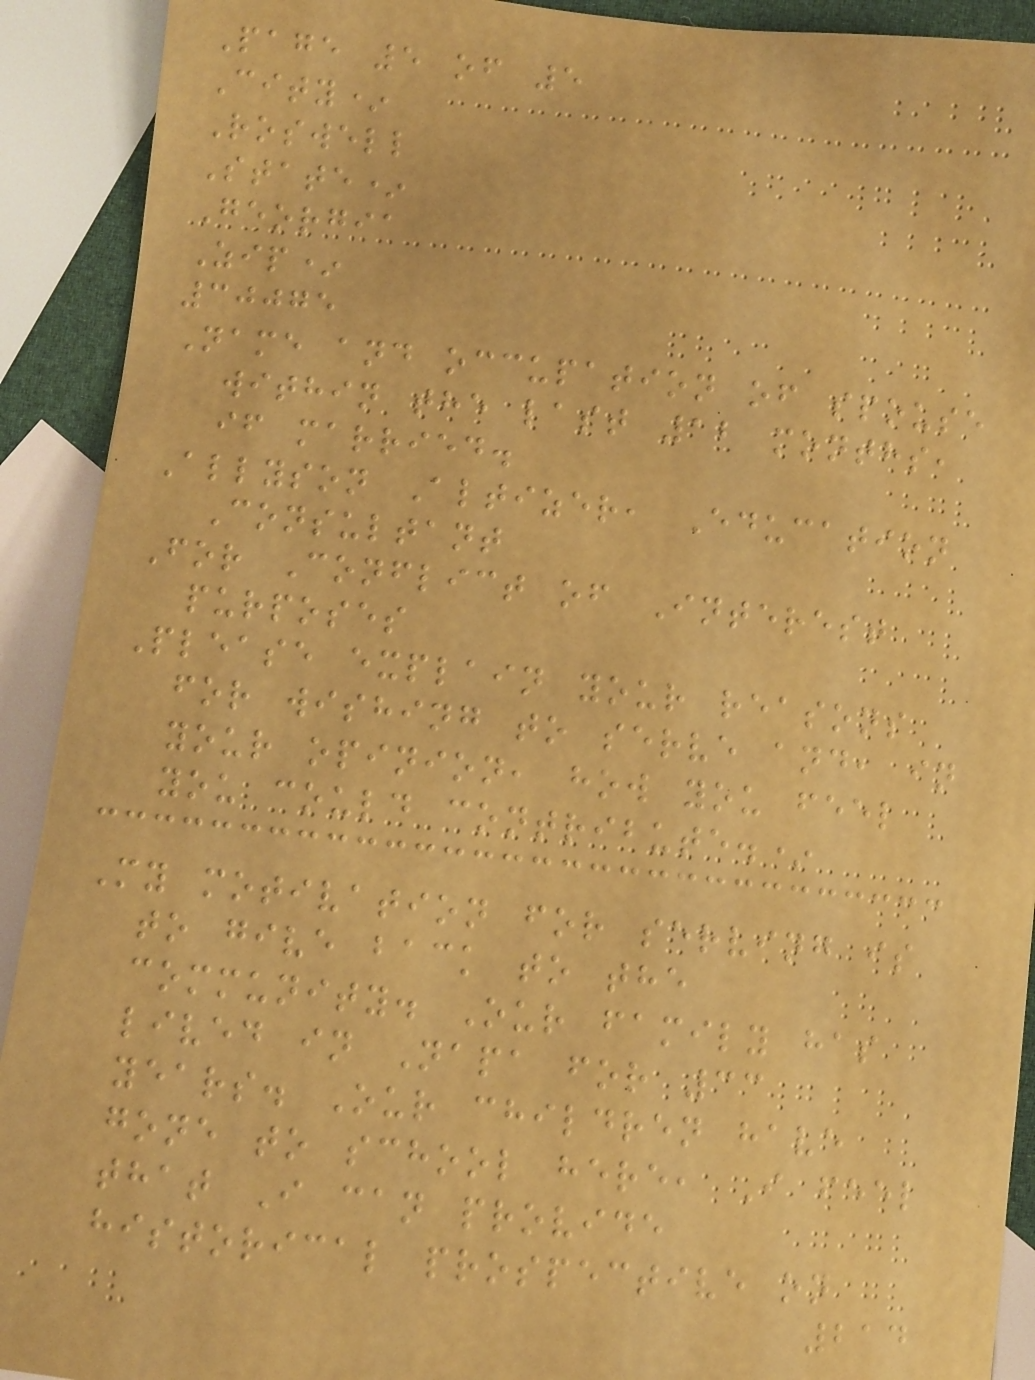Page 5 of 5
City*
Roswell
State*
Georgia
Zip*
30075
Name and occupation of spouse
within the last 12 months,
if married.
Allyson Altizer, Education
Consultant
For Conflict of Interest
purposes
Please explain your reasons
for wishing to serve and, in
your opinion, how you feel
you could contribute.*
My motivation for serving is
to give back to the
community. Our family has
lived in Napa for 33
years. Our children have
gone to school here, I feel
that I can provide
historical prospective on
214
